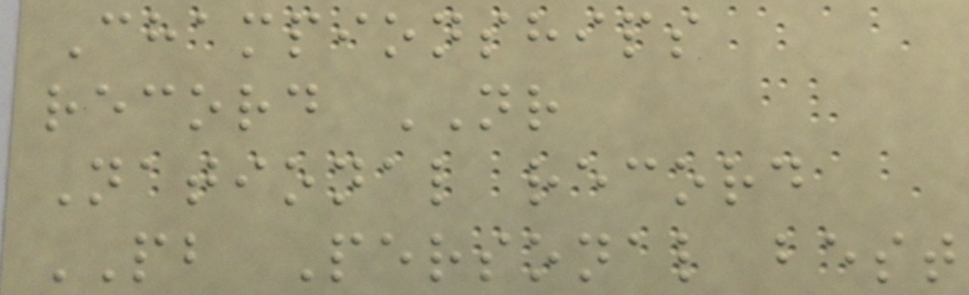Championships
record NR
National record
PB Personal best
